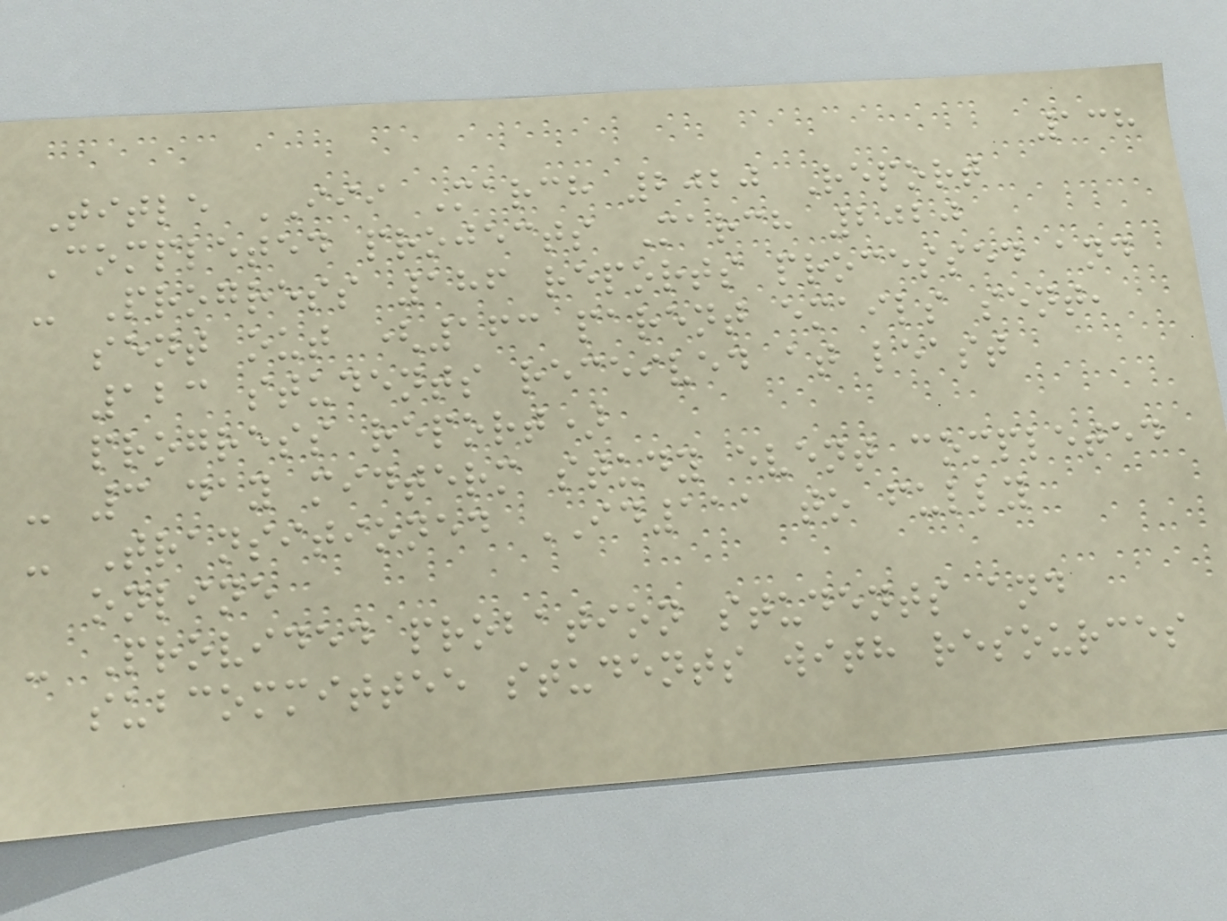138
Title III March 2020 Report
Completed projects March 2020
- Progress 186 reports processed and
sent out (163 parent emails sent,
123 students received at least
progress report)
- 3 day midterm study event completed
- Transitioned ID111 to fully
online
- Provided probation students and
subcommittee students with resources
